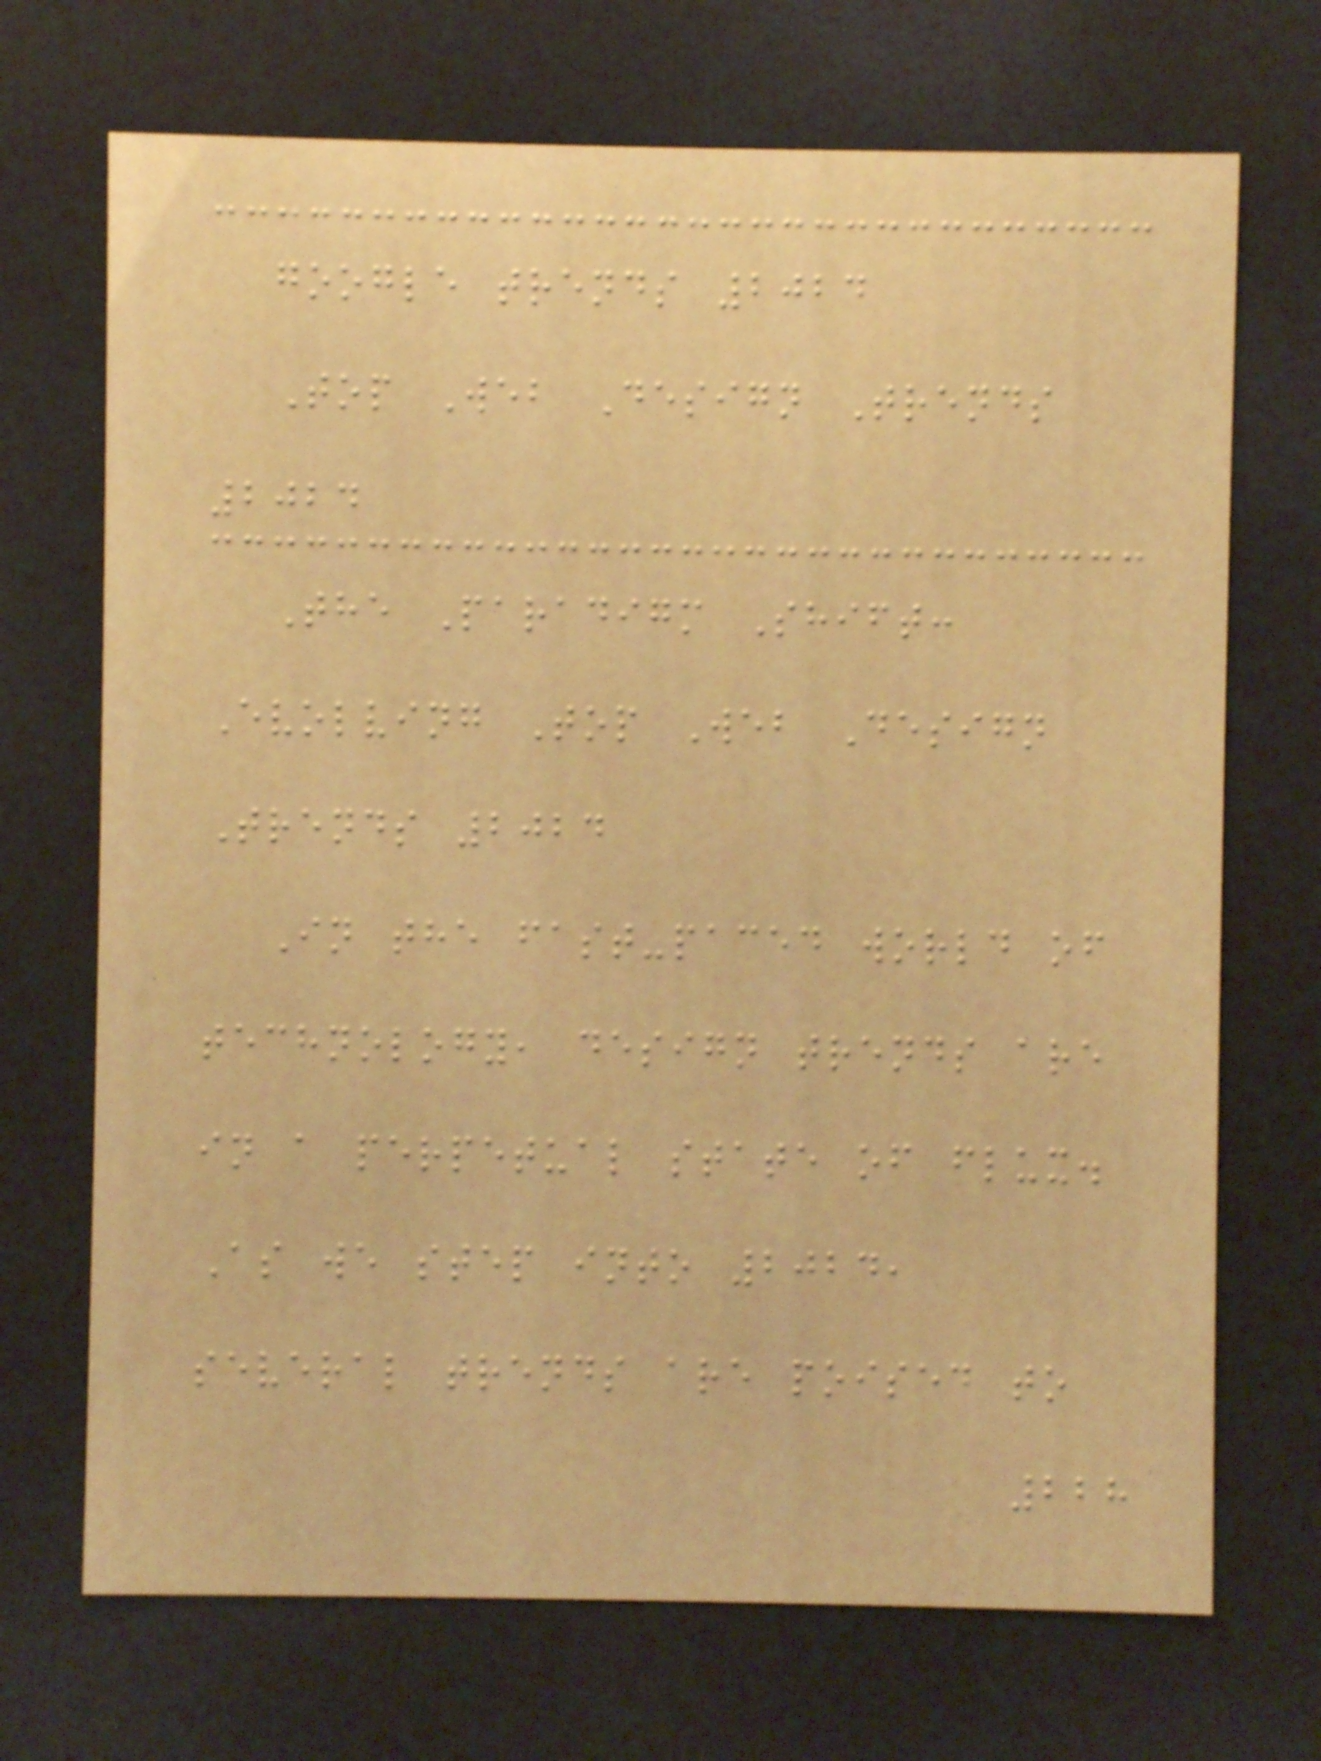google trends 2024
Top Web Design Trends
2024
The Paradigm Shift:
Evolving Top Web Design
Trends 2024
In the fast-paced world of
technology, design trends are
in a perpetual state of flux.
As we step into 2024,
several trends are poised to
228
